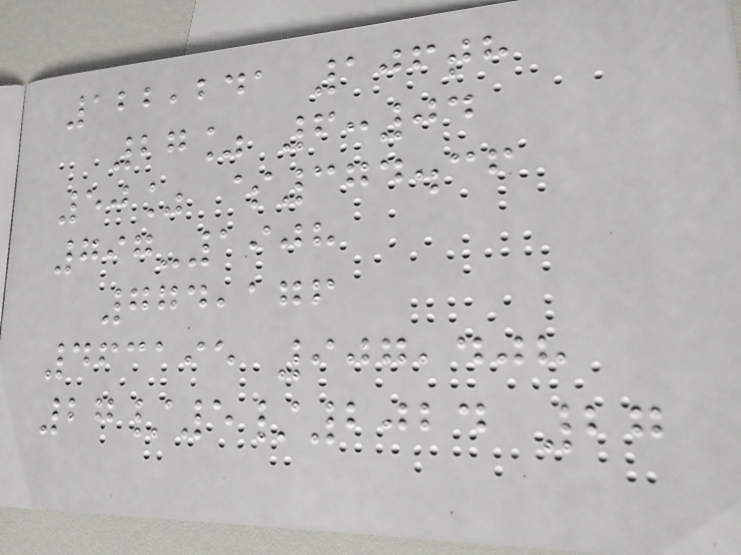122,241 106th
27% 6:04
50% $374.36
797-1908
774,176
463195 907,408
27/5/2024 27
